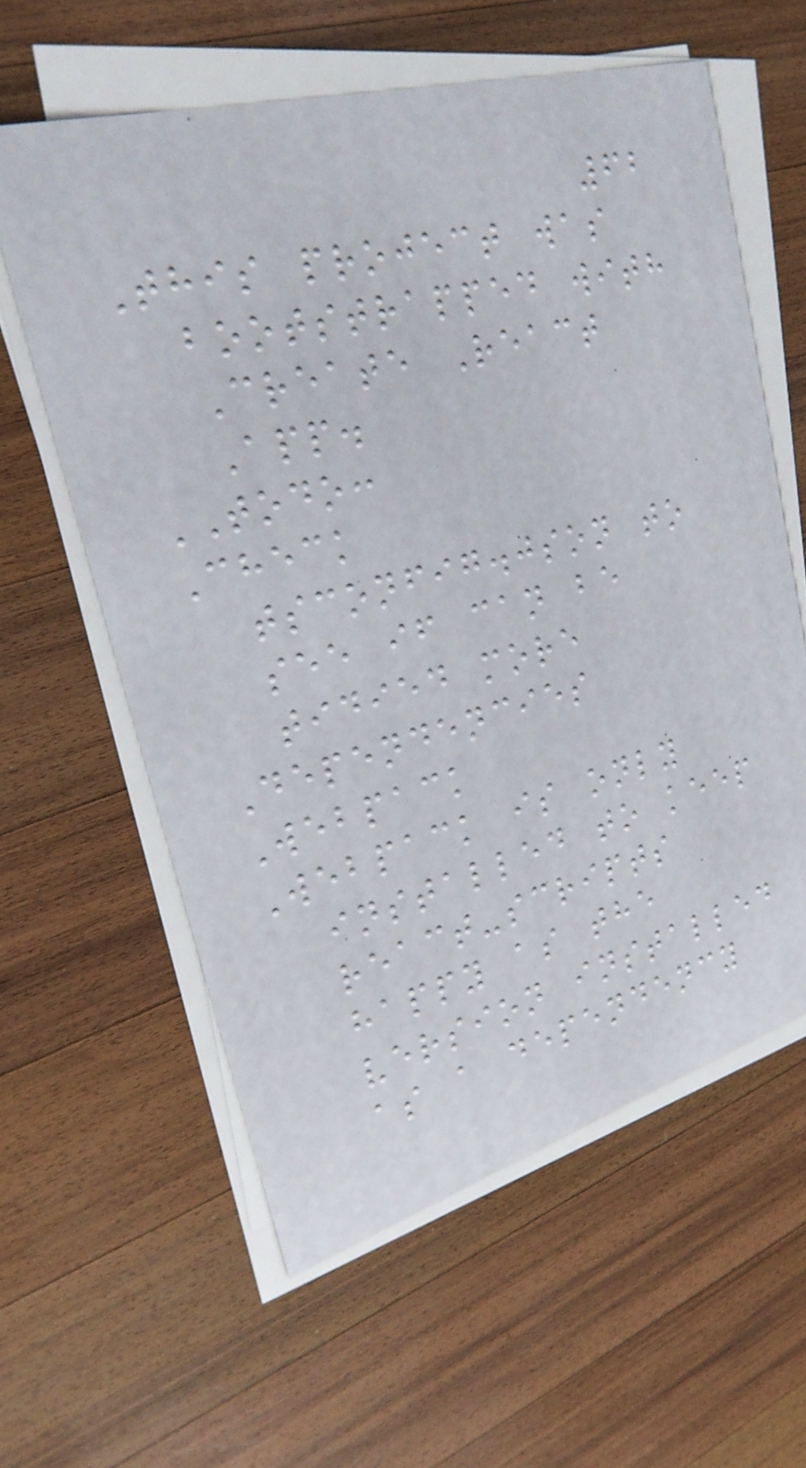62
This project was
bootstrapped with
Create React
App.
TODO:
Check
tsconfig.json to
see if can be
tidied more
Dependencies
Webpack
Webpack is only
installed to keep
react-scripts
happy as the
version installed
as a dependency
